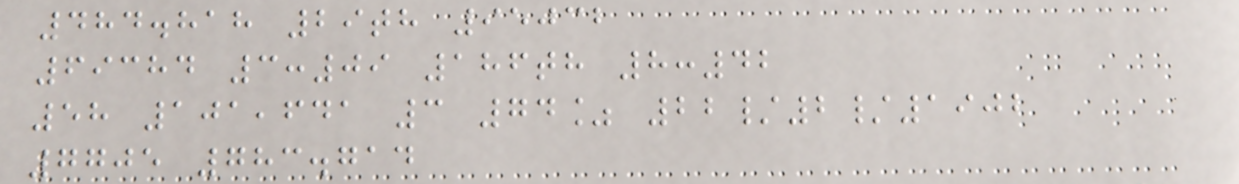484.818 29th 95032
69384 3:09 186th 8:42
58 101,641 3 74% 22/2/1902
7705 783.714
